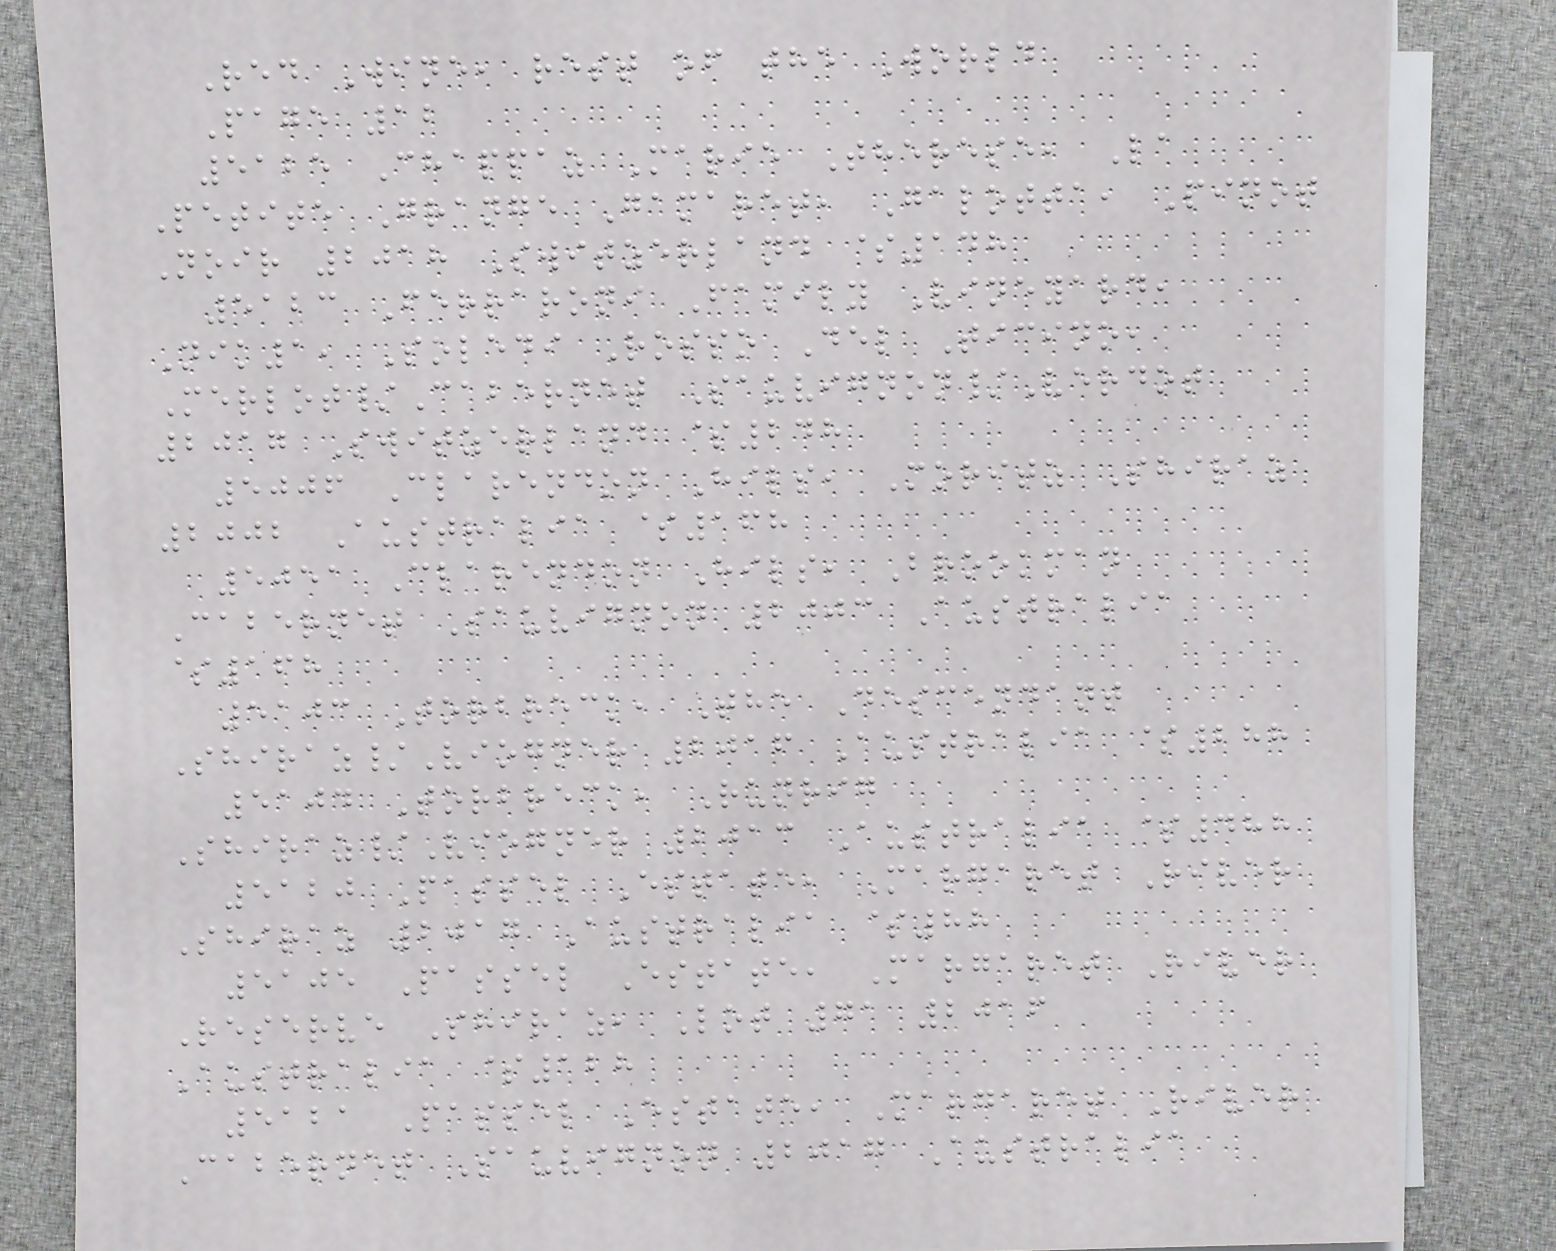Red Wine, rest of the World
Page 12
5125 Chappaz Marie Therese, La
Petite Grange Gamaret, Galotta, Pinot
Noir 2018 Switzerland $148
5123 Ferraroni Family Vineyard,
Nik1, Soledi Rosso Del Ticino,
Merlot/Cabernet Sauvignon/Verdot
2017 Switzerland $248
5006 Clarendon Hils, Moritz Shiraz
2002 Australia $168
5051 Clarendon Hils, Brookman
Cabernet Sauvignon 2003 Australia
$168
5103 Torbreck, The Descendant
Shiraz/Viogner 2016 Australia $288
5104 Torbreck, Runrig
Shiraz/Viogner 2013 Australia $488
5120 Passel Estate, Margaret River
Shiraz 2017 Australia $88
5105 Passel Estate, Margaret River
Reserve Shiraz, Lot 71 2016
Australia $128
5121 Passel Estate, Margaret River
Cabernet Sauvignon 2017 Australia
